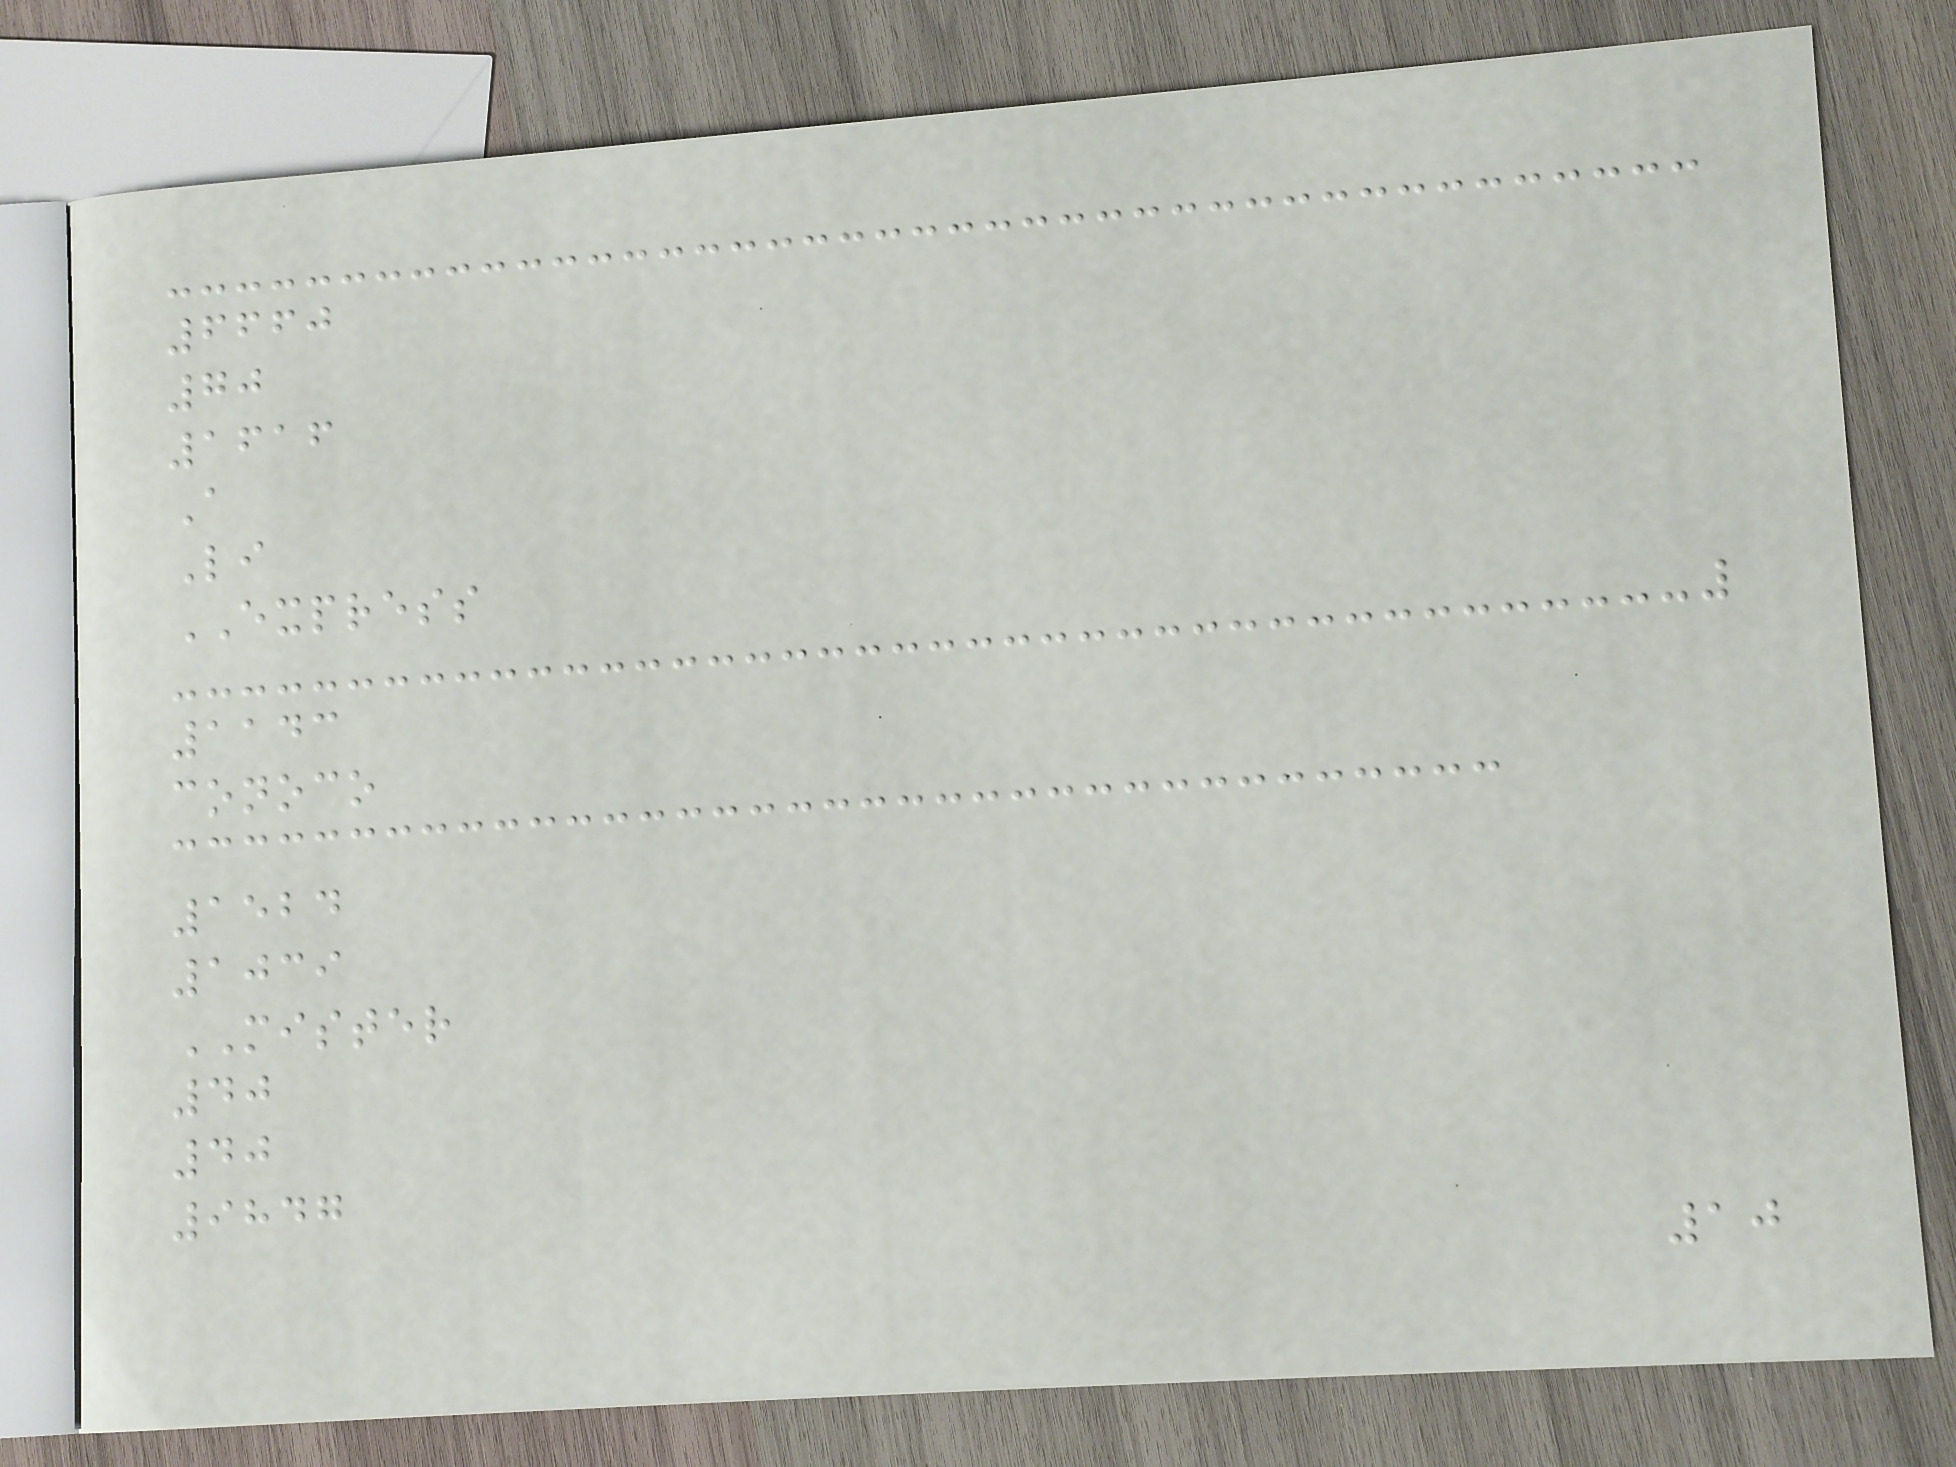6660
70
1616
A
Li
EXPRESS
1143
conoco
1524
1039
MISTER
40
40
9847
10
